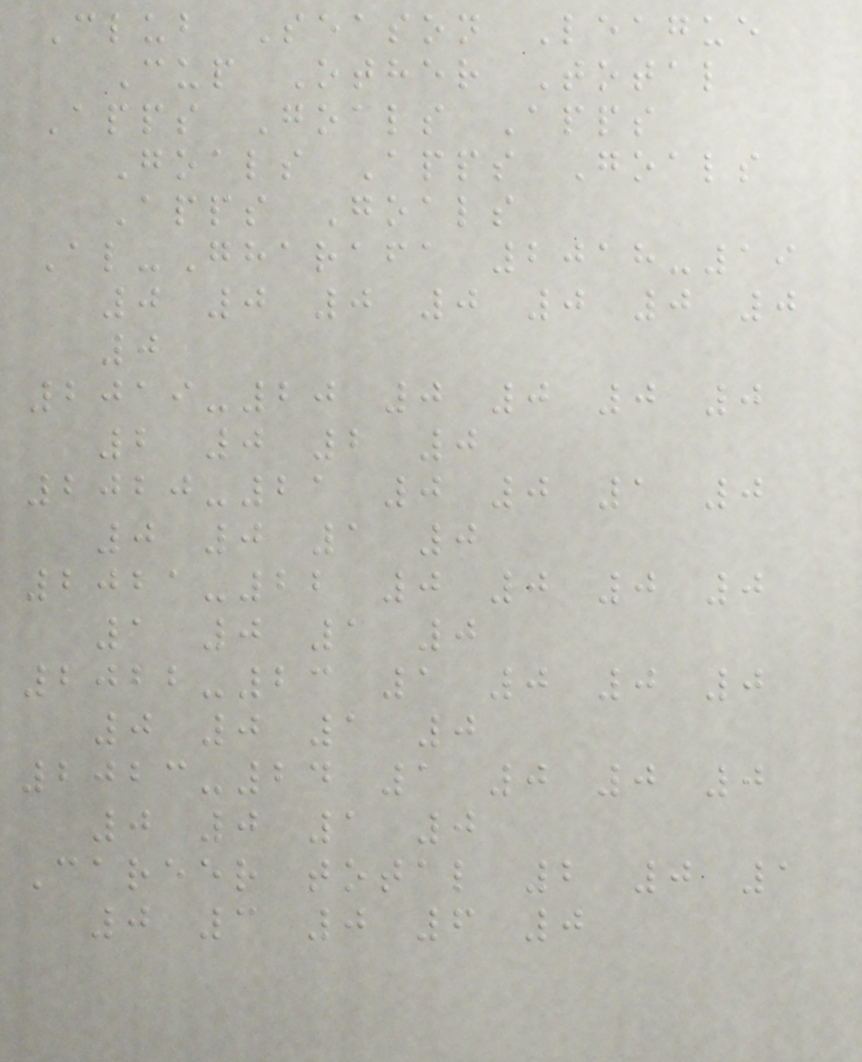Club Season League
Cup Other Total
Apps Goals Apps
Goals Apps Goals
Apps Goals
Al-Gharafa 2018-19
0 0 0 0 0 0 0
0
2019-20 0 0 0 0
2 0 2 0
2020-21 0 0 1 0
0 0 1 0
2021-22 0 0 0 0
1 0 1 0
2022-23 1 0 0 0
0 0 1 0
2023-24 1 0 0 0
0 0 1 0
Career total 2 0 1
0 3 0 6 0
